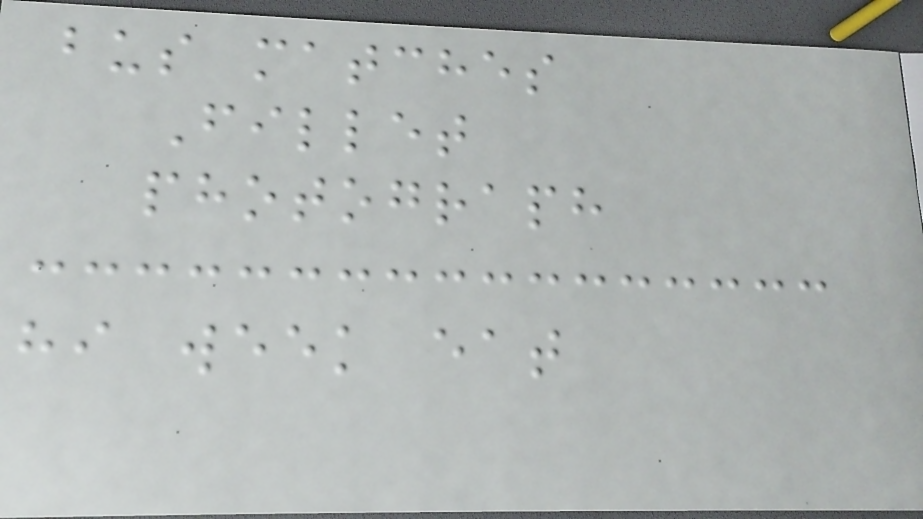bus matches
Fillet
photograph
hi week eat
